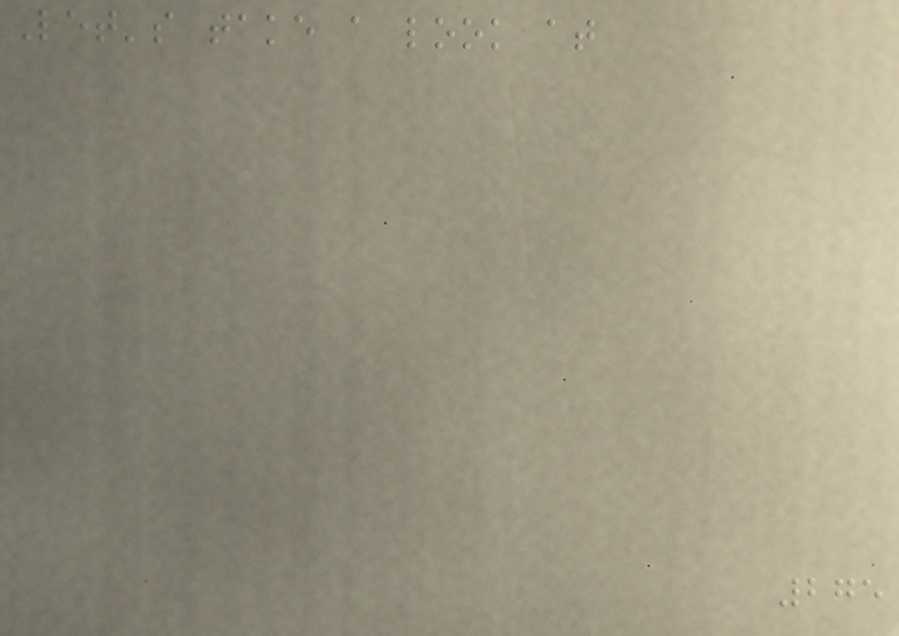Let's take a look at
275
